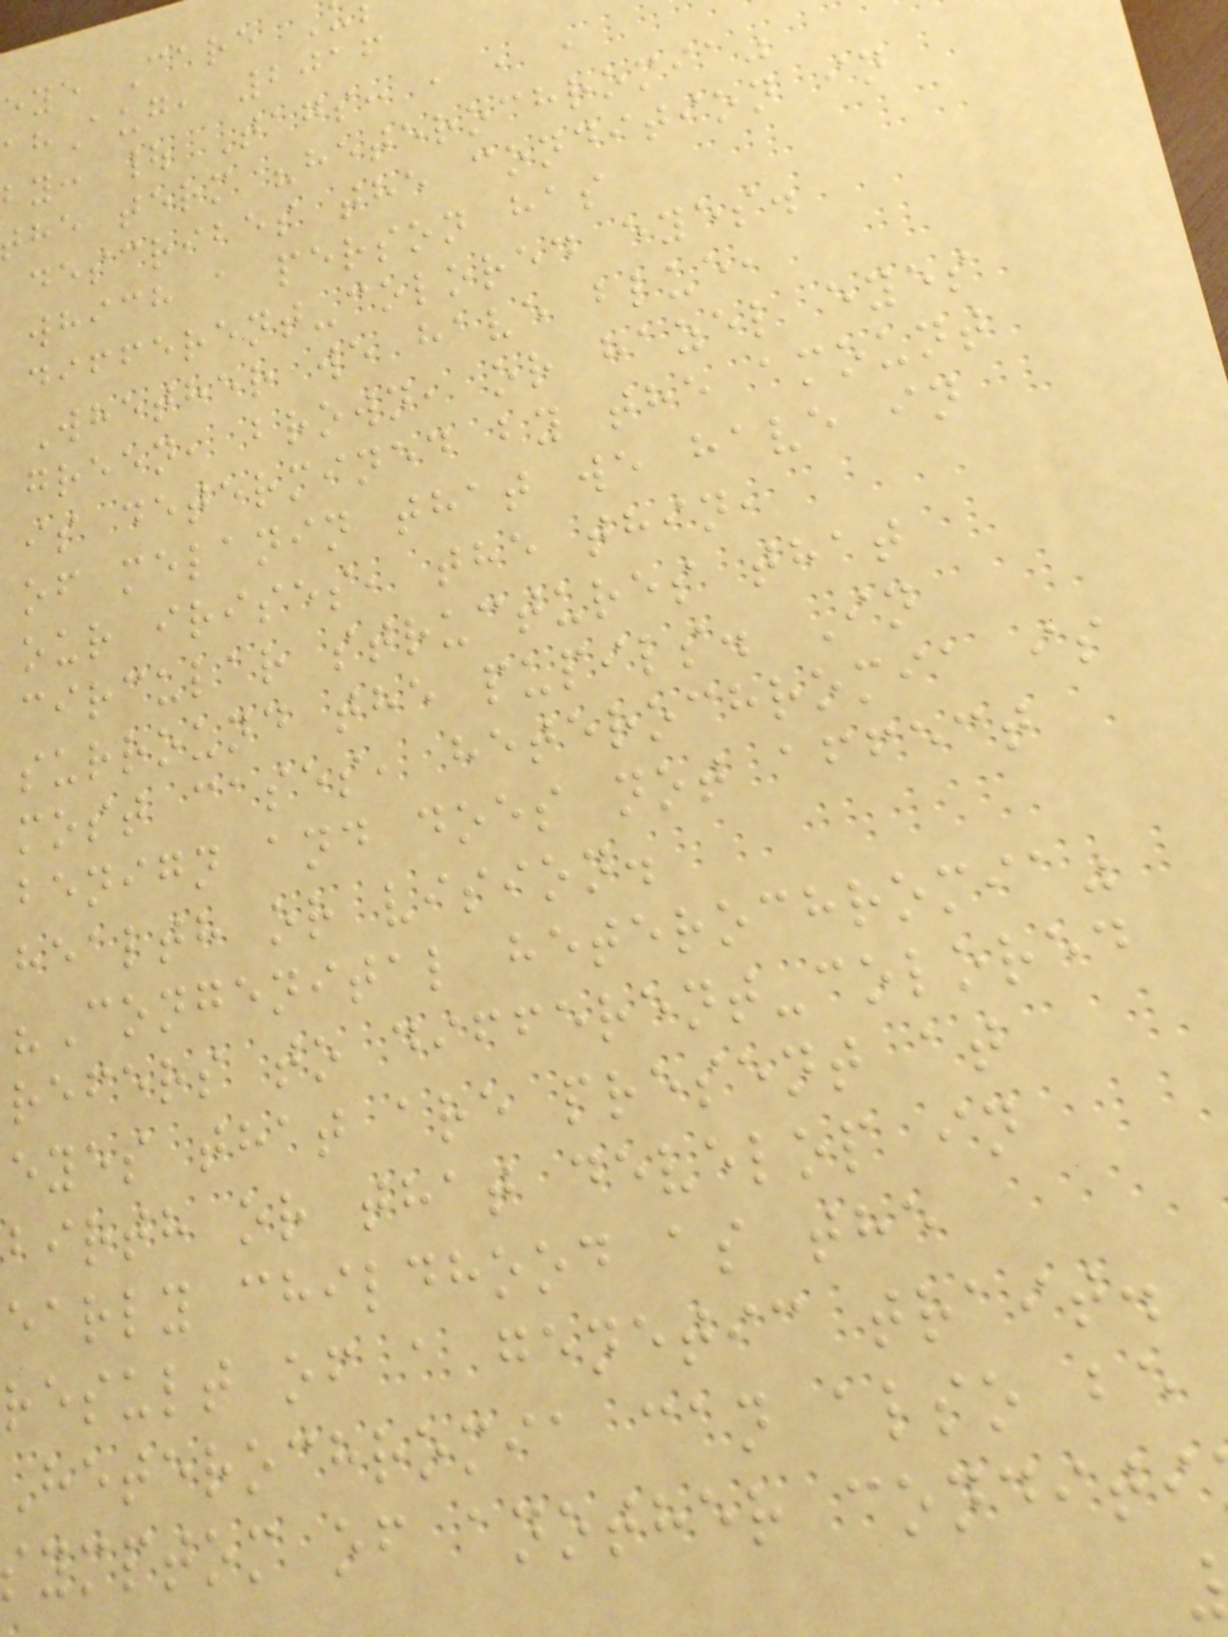eye Care
Aug, 2016
by: | Tags: , , ,
the term "heterochromia"
describes the condition in
which a person has
different-colored eyes.
Whether we have blue,
green, brown, or hazel eyes
is determined by the amount
of melanin that we have in
our irises, the thin,
circular structures that
surround the pupils. In
most cases, heterochromia is
benign and does not affect
health or vision.
"Congenital heterochromia"
refers to different-colored
eyes that are present at
birth or that develop in
early childhood as the
result of a genetic trait.
Heterochromia can also be
ymptom of another conditi
